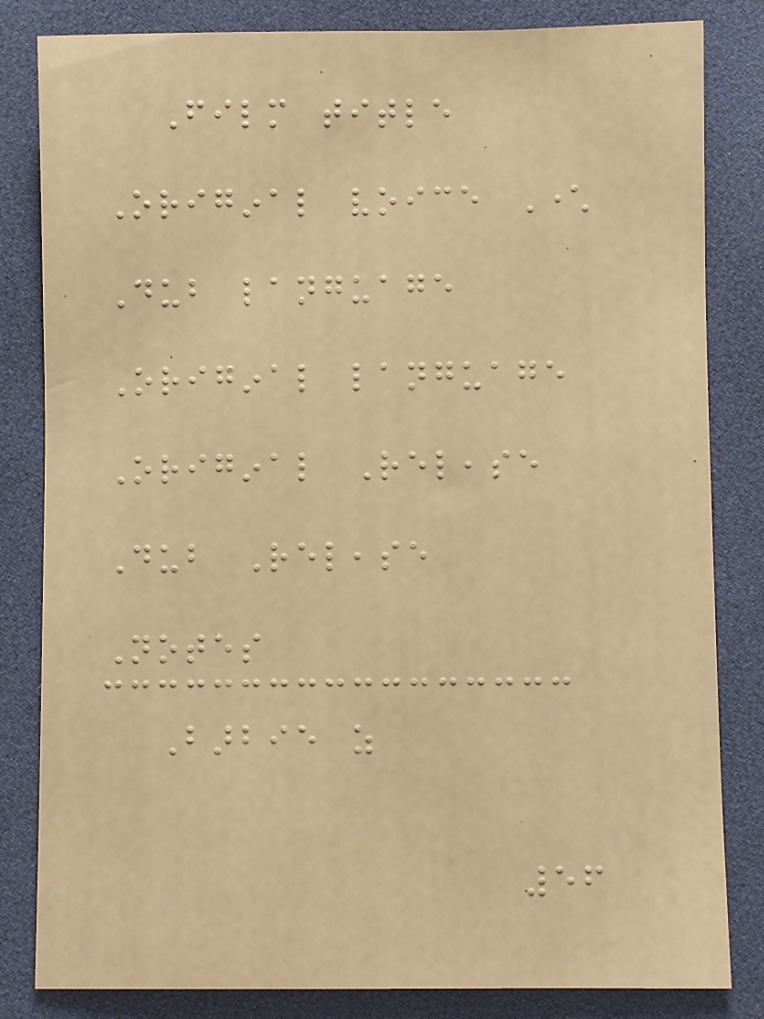Film title
Original voice Character
Dub language
Original language
Original Release
Dub Release
Notes
Barbie as
56
